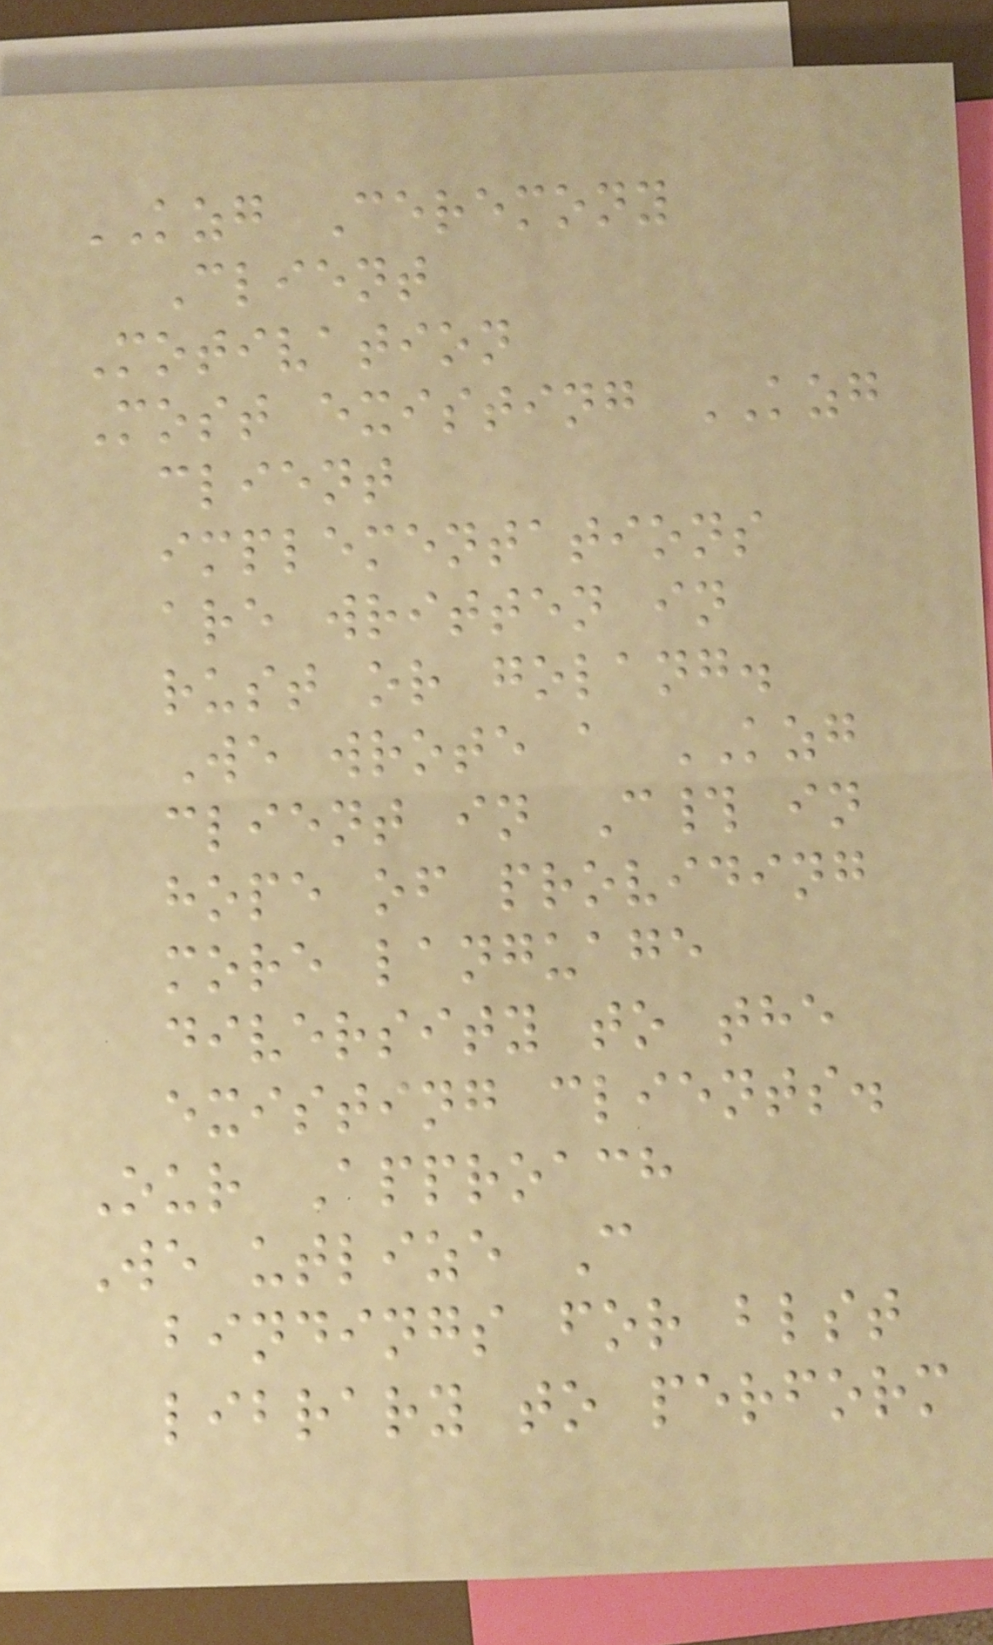KZG Ceremony
Client
Motivation
Most existing KZG
client
implementations
are written in
rust or golang.
We wrote a KZG
client in C# in
hope of providing
more language
diversity to the
existing clients.
Our Approach
We utlize C
bindings for blst
library to perform
